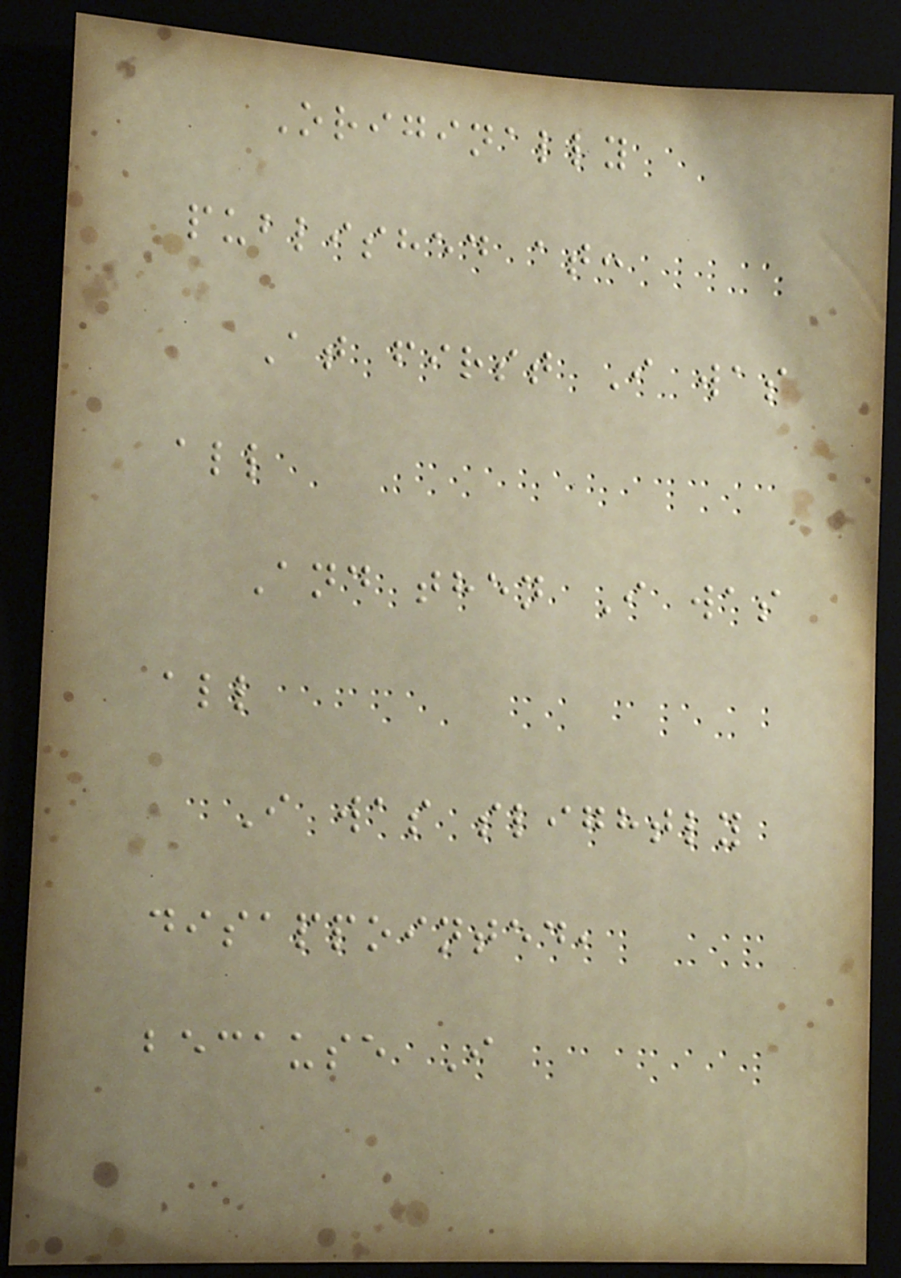Originally
published at:
At first I was
all
And then I was
all
I was slightly
disappointed,
because I
